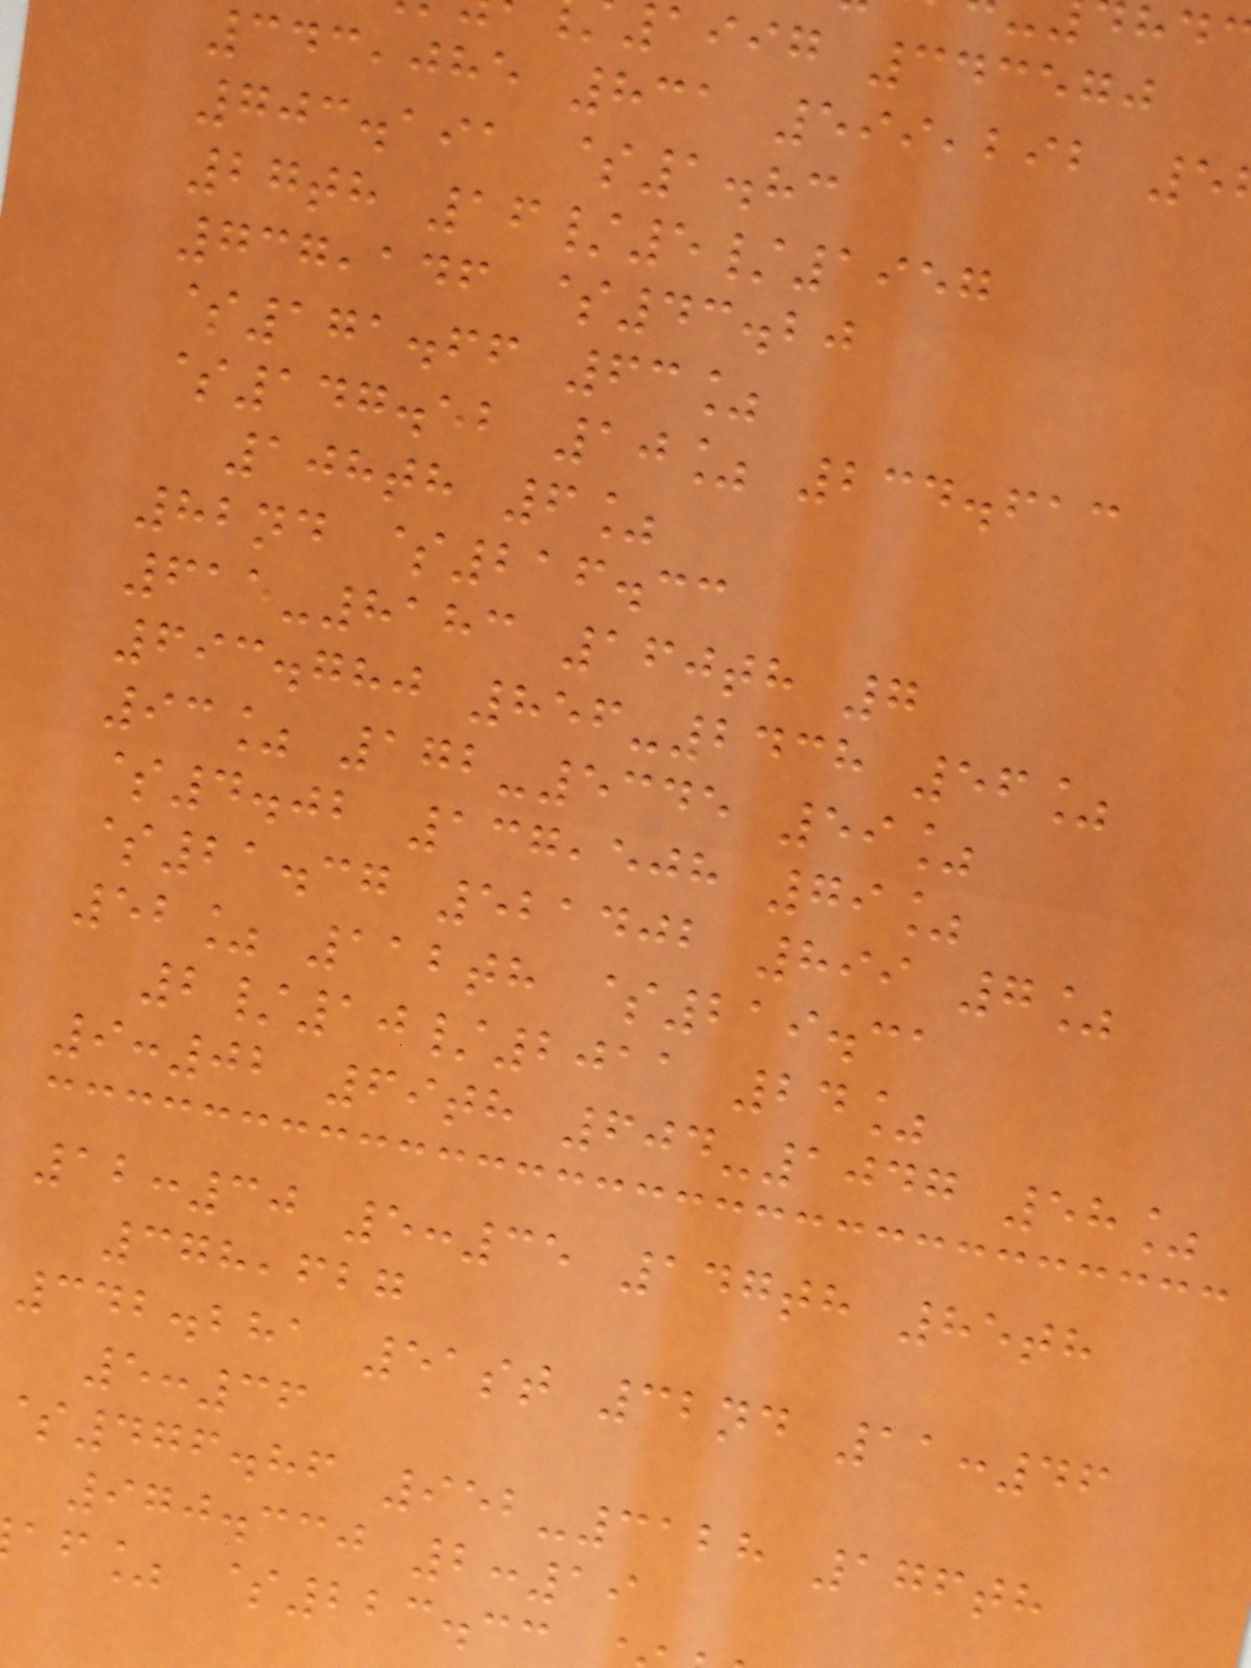aiig 343570
343,085 831 599,292 5
703.191 $1.83
27th 16/5/1957
737,146 $43.20
$171.66 63%
$147.52 10% 234.613
108th 6%
82nd $216.33
615-8183 160th 7
693.780 856-2438 56%
93% 172-5345 59%
$4.02 137,508 79%
$21.37 521402 899 7%
52% 112th $219.31
2/10/2011 24%
9:02 69th 604-1047 58%
12:30 5:35 147th 85th
378,627
342.281 51st 32nd 11:46
5:36
476.86 952-3128 176th
970.330 2:19
af% $223.33
